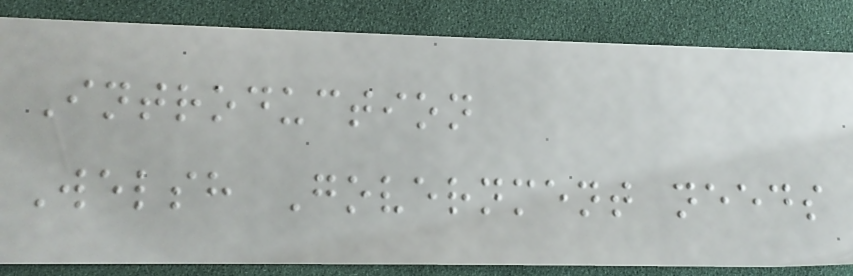Introduction
Welsh Government needs
